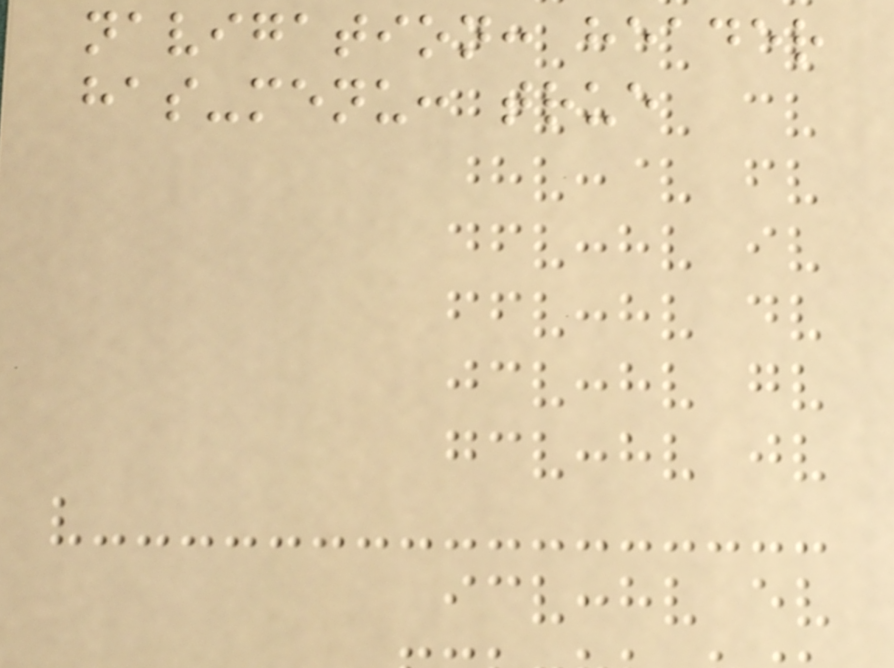navigation: header
has-menu: true
